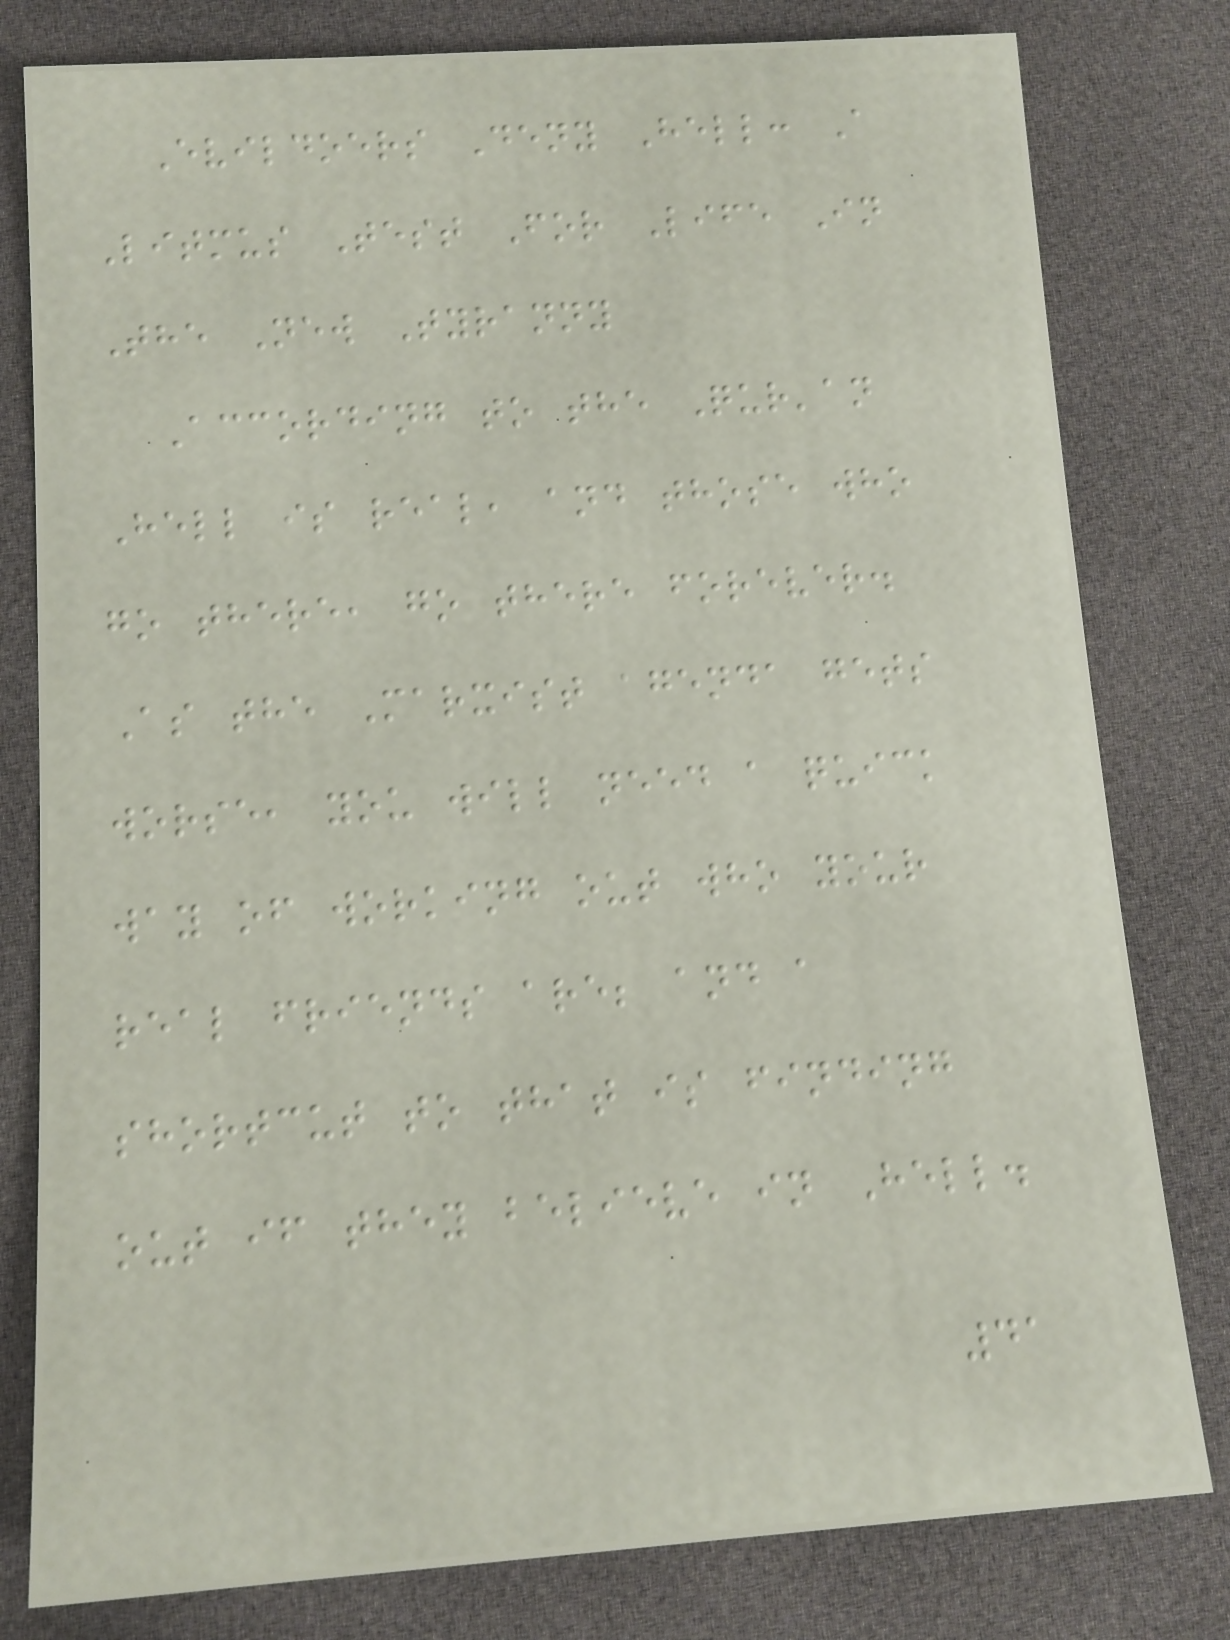Evildoers Deny Hell: A
Litmus Test For Life In
The New Tyranny
According to the Qur'an
Hell is real, and those who
go there, go there forever.
As the Marxist agenda gets
worse, you will need a quick
way of working out who your
real friends are; and a
shortcut to that is finding
out if they believe in Hell.
41
